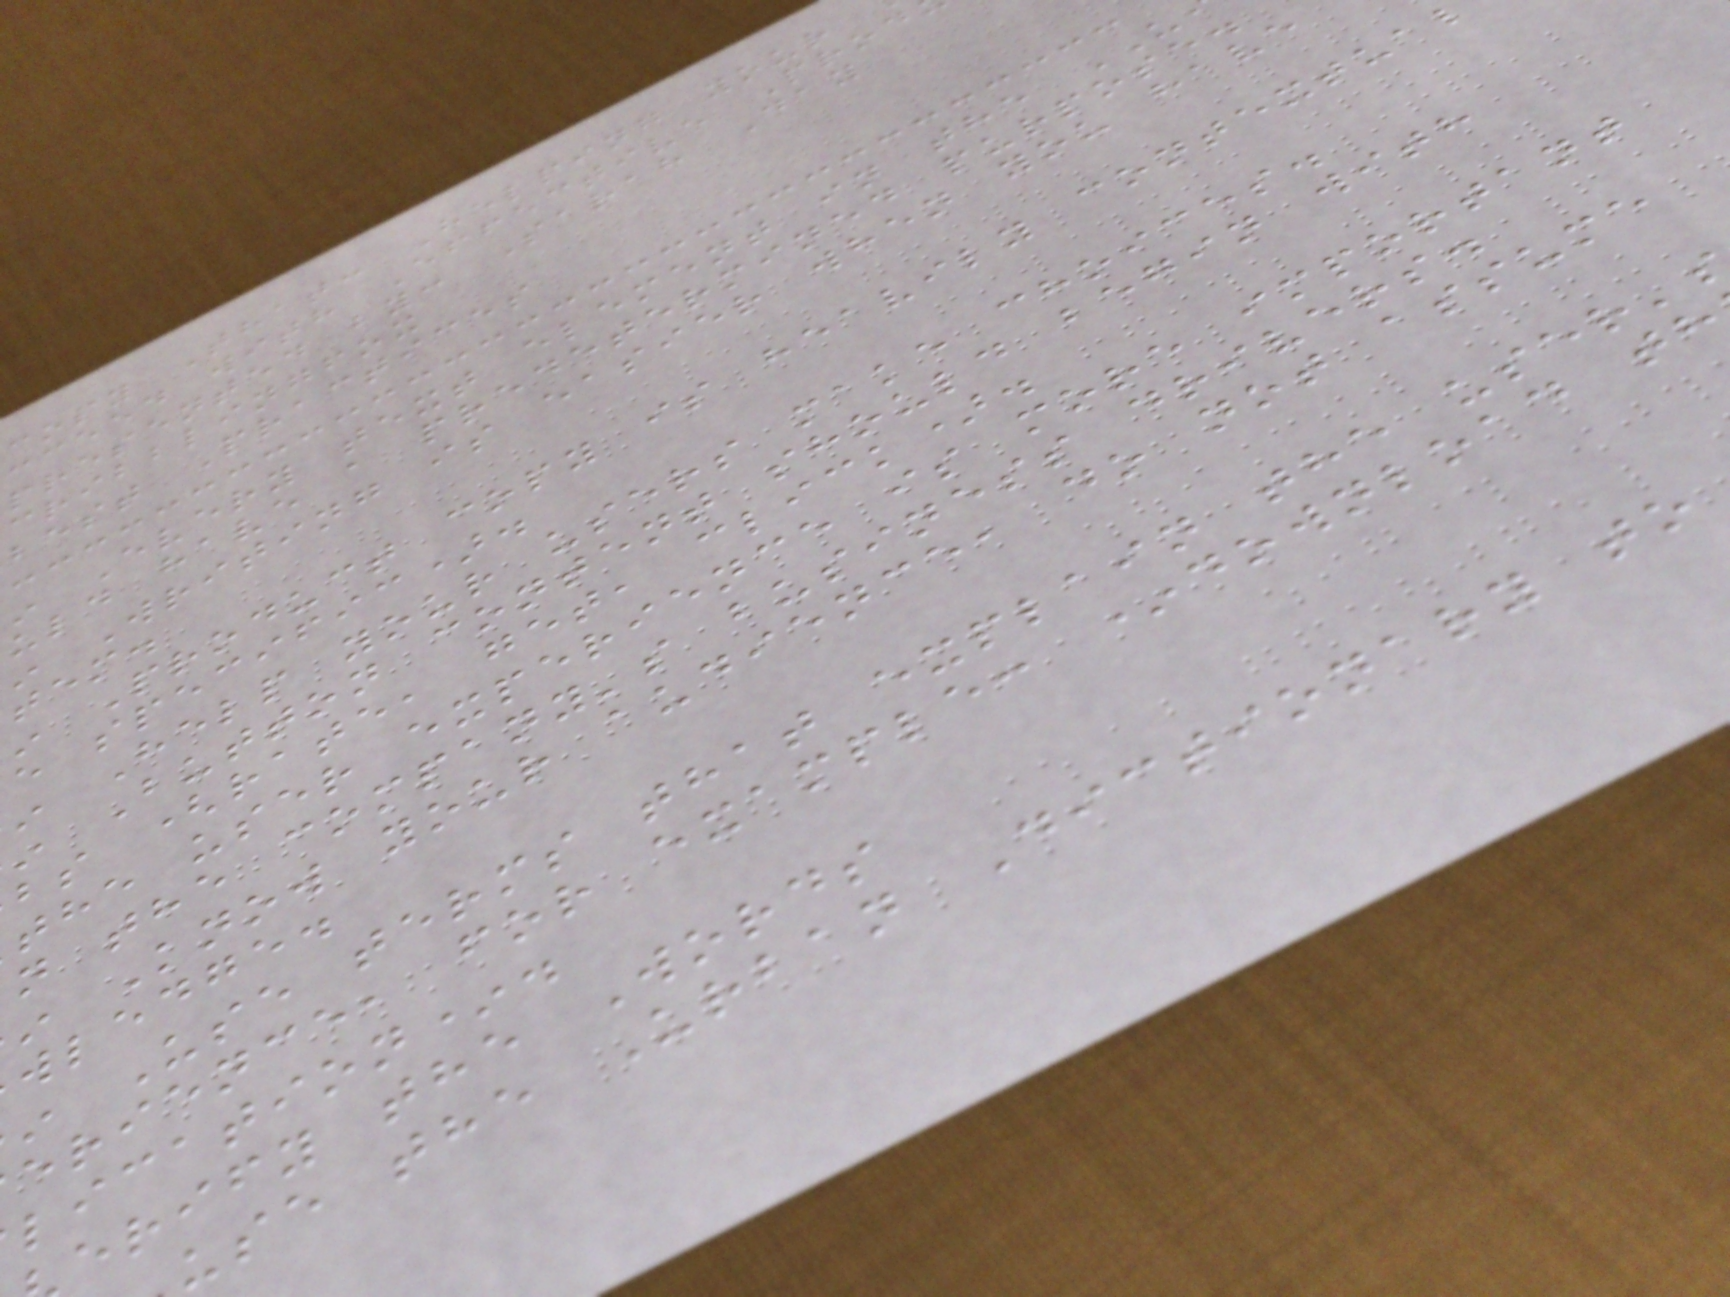copy That: Helping your
cceed with Effective Prod
presented by: Sarah Day
cribblingfox
best Practices
Every text element in the
uld have a predetermined purpose.
Writing is easier when you have
tem.
Product copy is heavily contextua
e specific).
Help your users make choices.
Button content should begin with
bs (rate, get, click).
the user experience is more important
n the company's business drivers.
Know your audience, do not assume
wledge.
Use terms that explain the user'
erience, for example: *download th
lication*.
erify the Words
use the Urban Dictionary to
